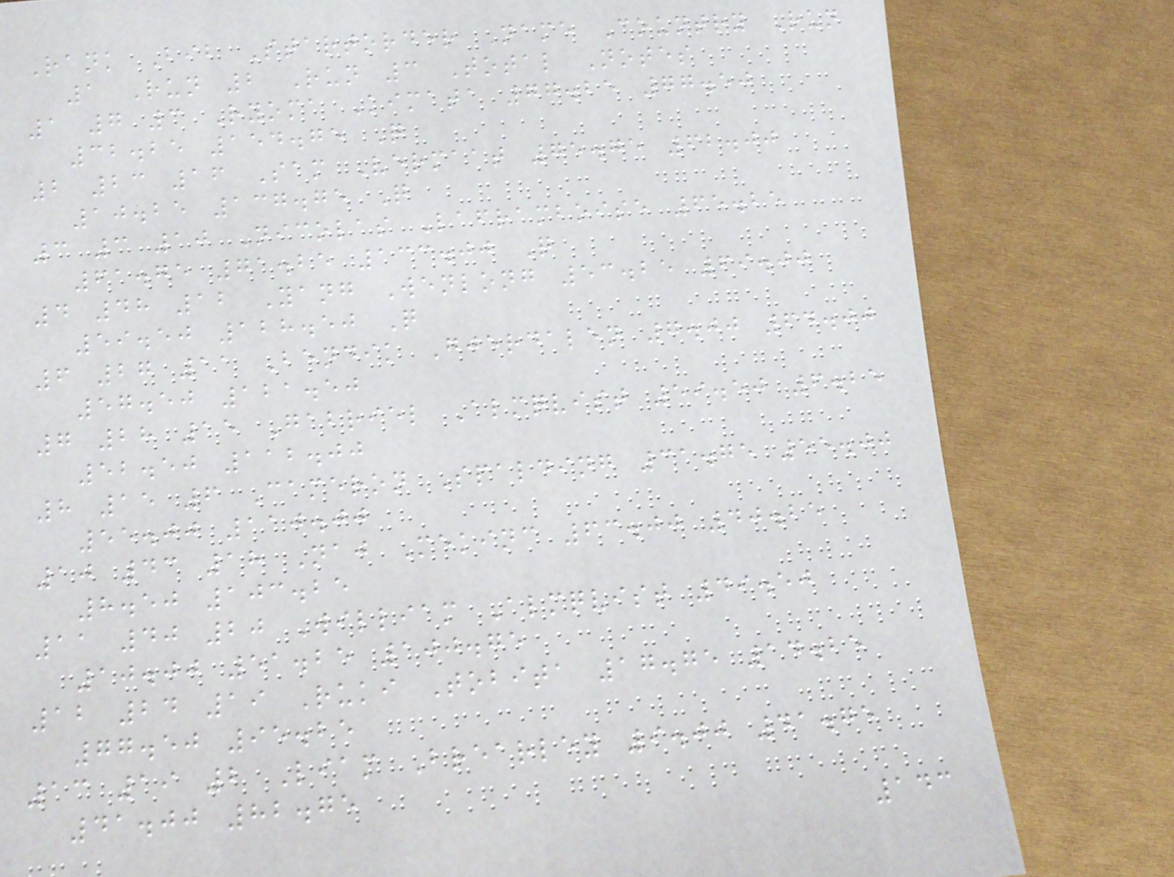Rank Bib Startorder Name Country Run
1 Run 2 Run 3 Total Notes
1 7 3 Ryoma Kimata 77.25 77.50
32.25 154.75 Q
2 23 16 Sam Vermaat 75.75 62.00
10.25 137.75 Q
3 3 10 Nicolas Laframboise 65.25
61.75 71.25 133.00 Q
4 48 12 Yang Wenlong 53.25 69.00
59.50 128.50 Q
6 27 11 Bendik Gjerdalen 7.00 64.00
57.50 121.50
7 28 15 Gabriel Almqvist 59.50 6.25
52.50 112.00
8 15 6 Cameron Spalding 31.75 55.00
55.00 110.00
10 43 18 Naj Mekinc 63.00 40.25
8.50 103.25
11 40 20 William Almqvist 49.50
10.00 51.25 100.75
12 24 19 Ruki Tobita 17.75 14.25
77.50 95.25
13 19 2 Liam Brearley 9.00 41.75
41.00 82.75
143
